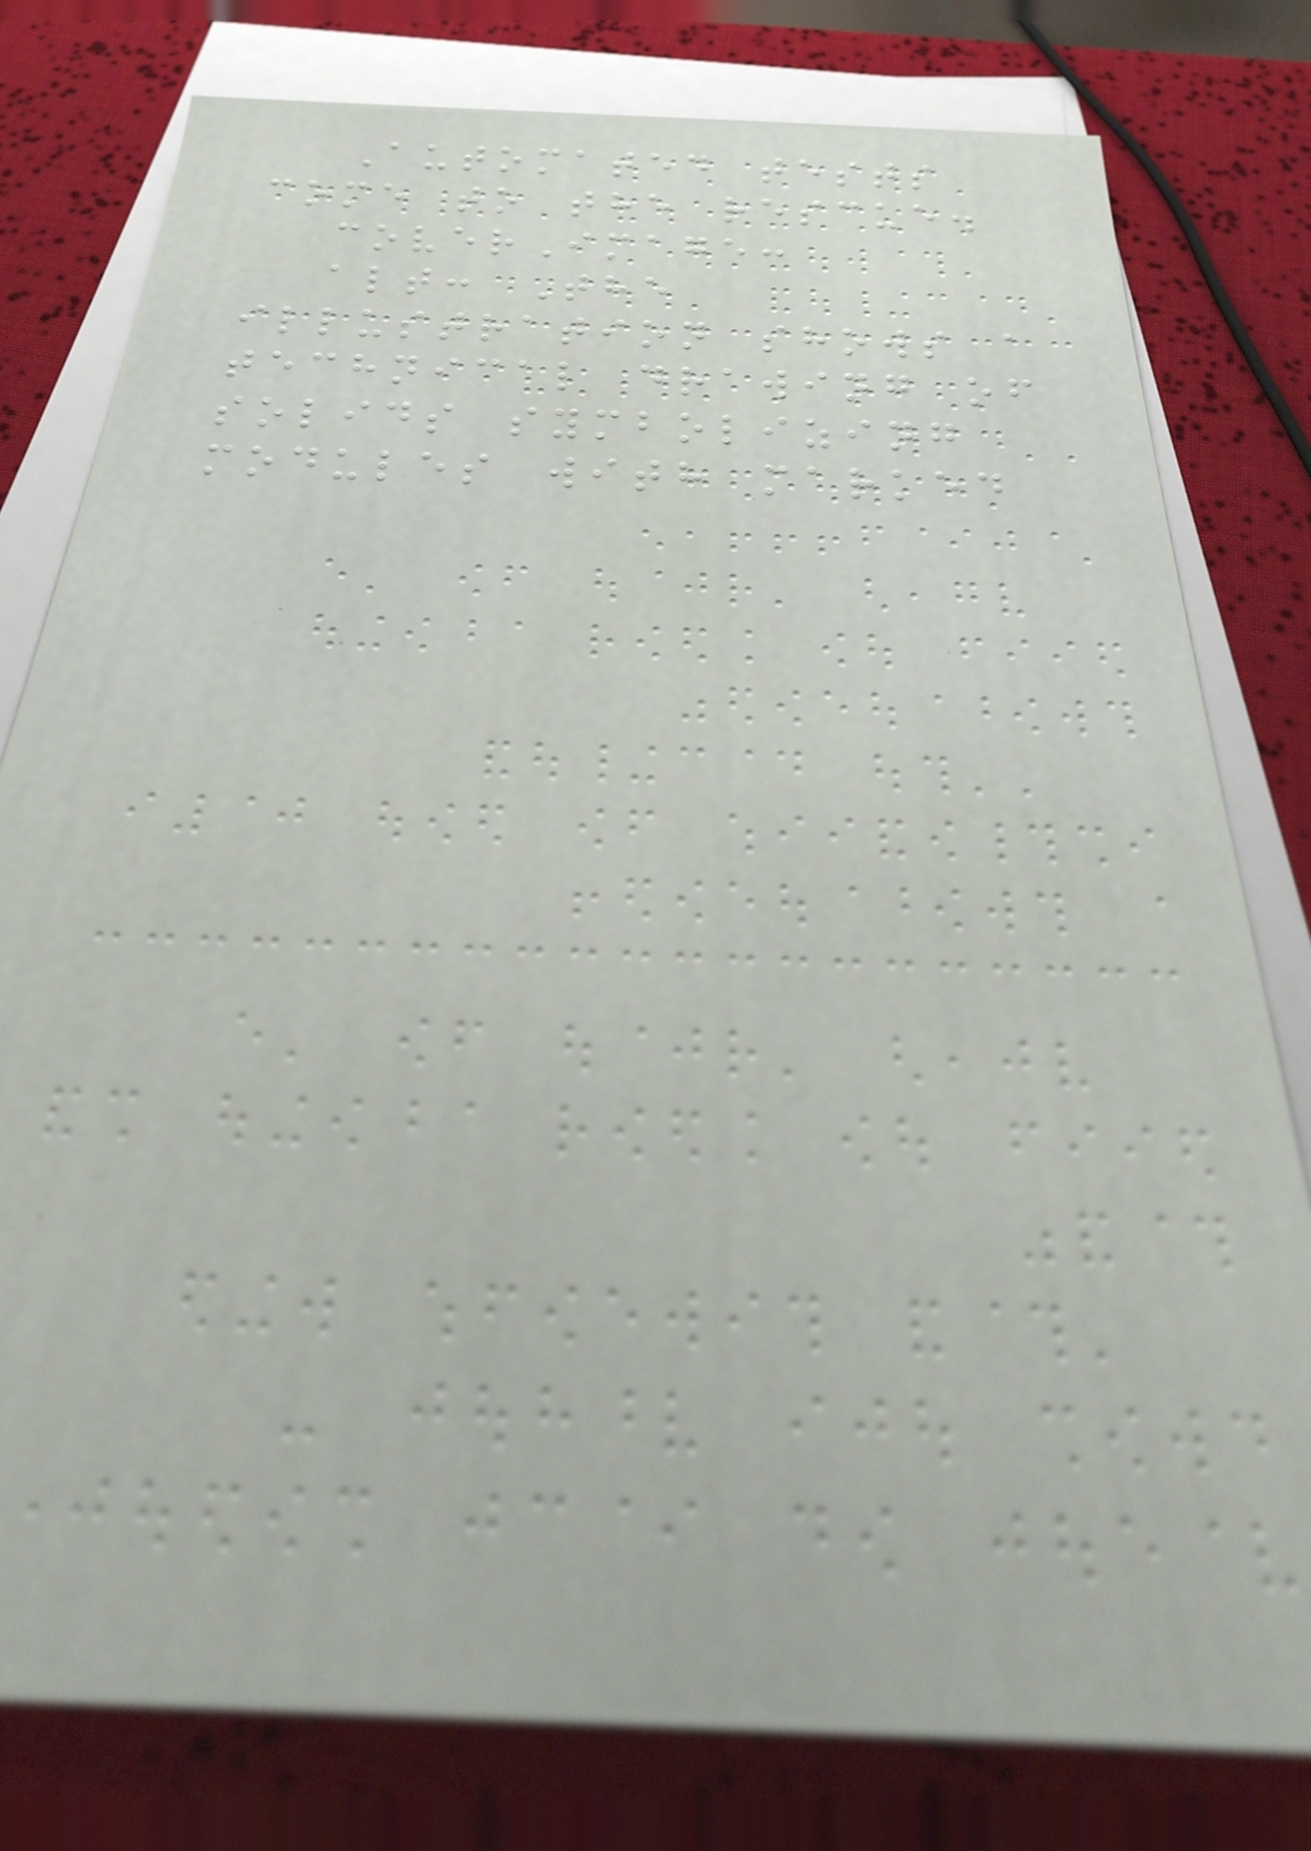Automated tests
come to the rescue.
coverImage:
alt: The
illustration shows a
technical drawing of
solids symbolizing
modules with marked
